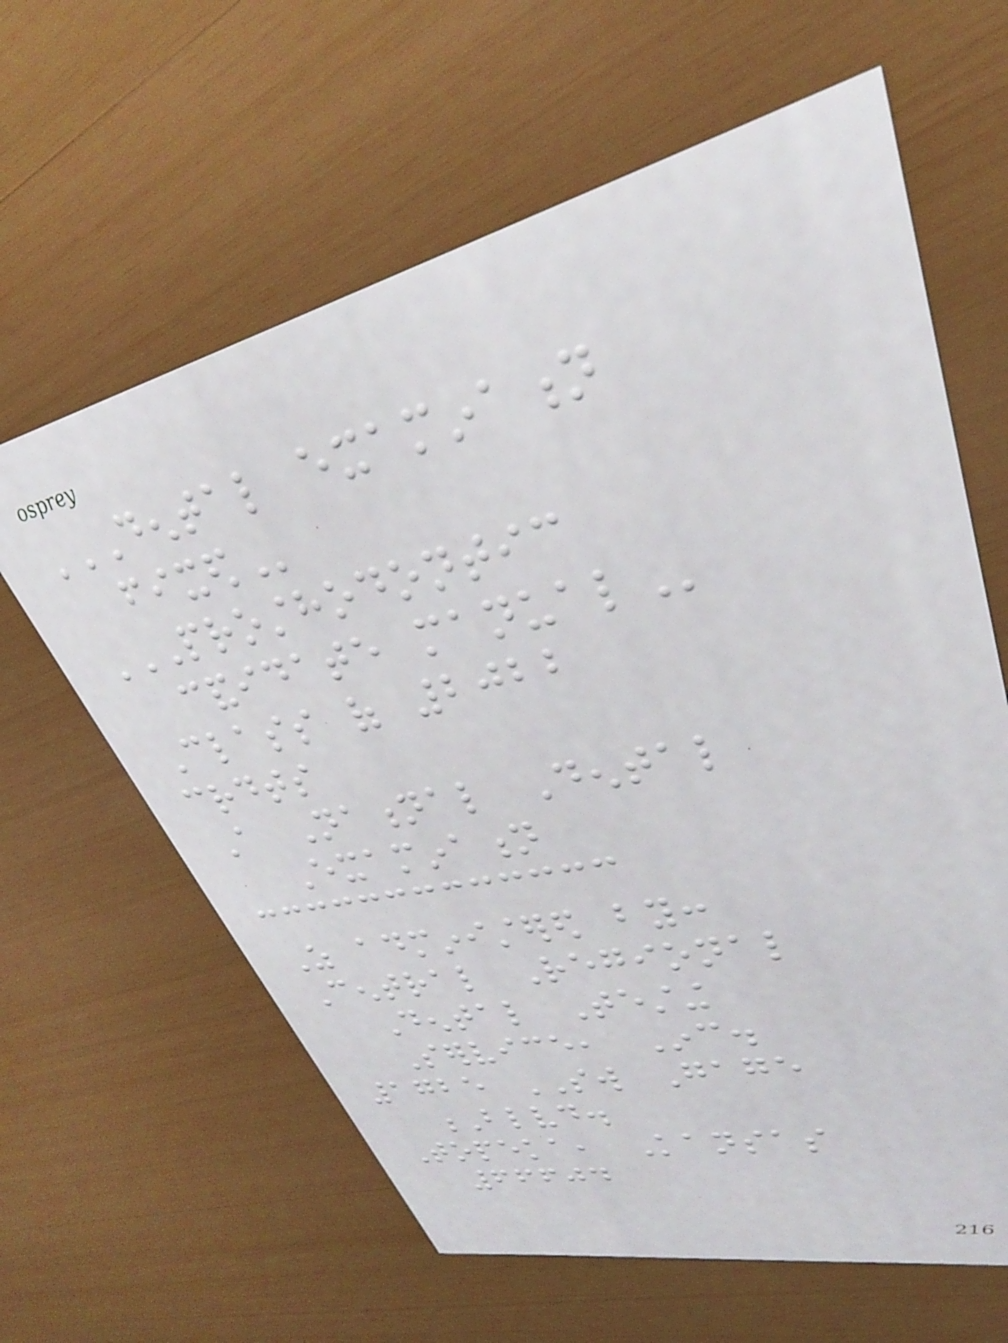DENTAL EXAMINATION
FIXED
PROSTHODONTIC
CANDIDATE MANUAL
Class of 2022
crdts
A National Dental
Examination
As administered by:
Central Regional
Dental Testing
Service, Inc.
1725 SW Gage
Blvd.
Topeka, Kansas
66604
